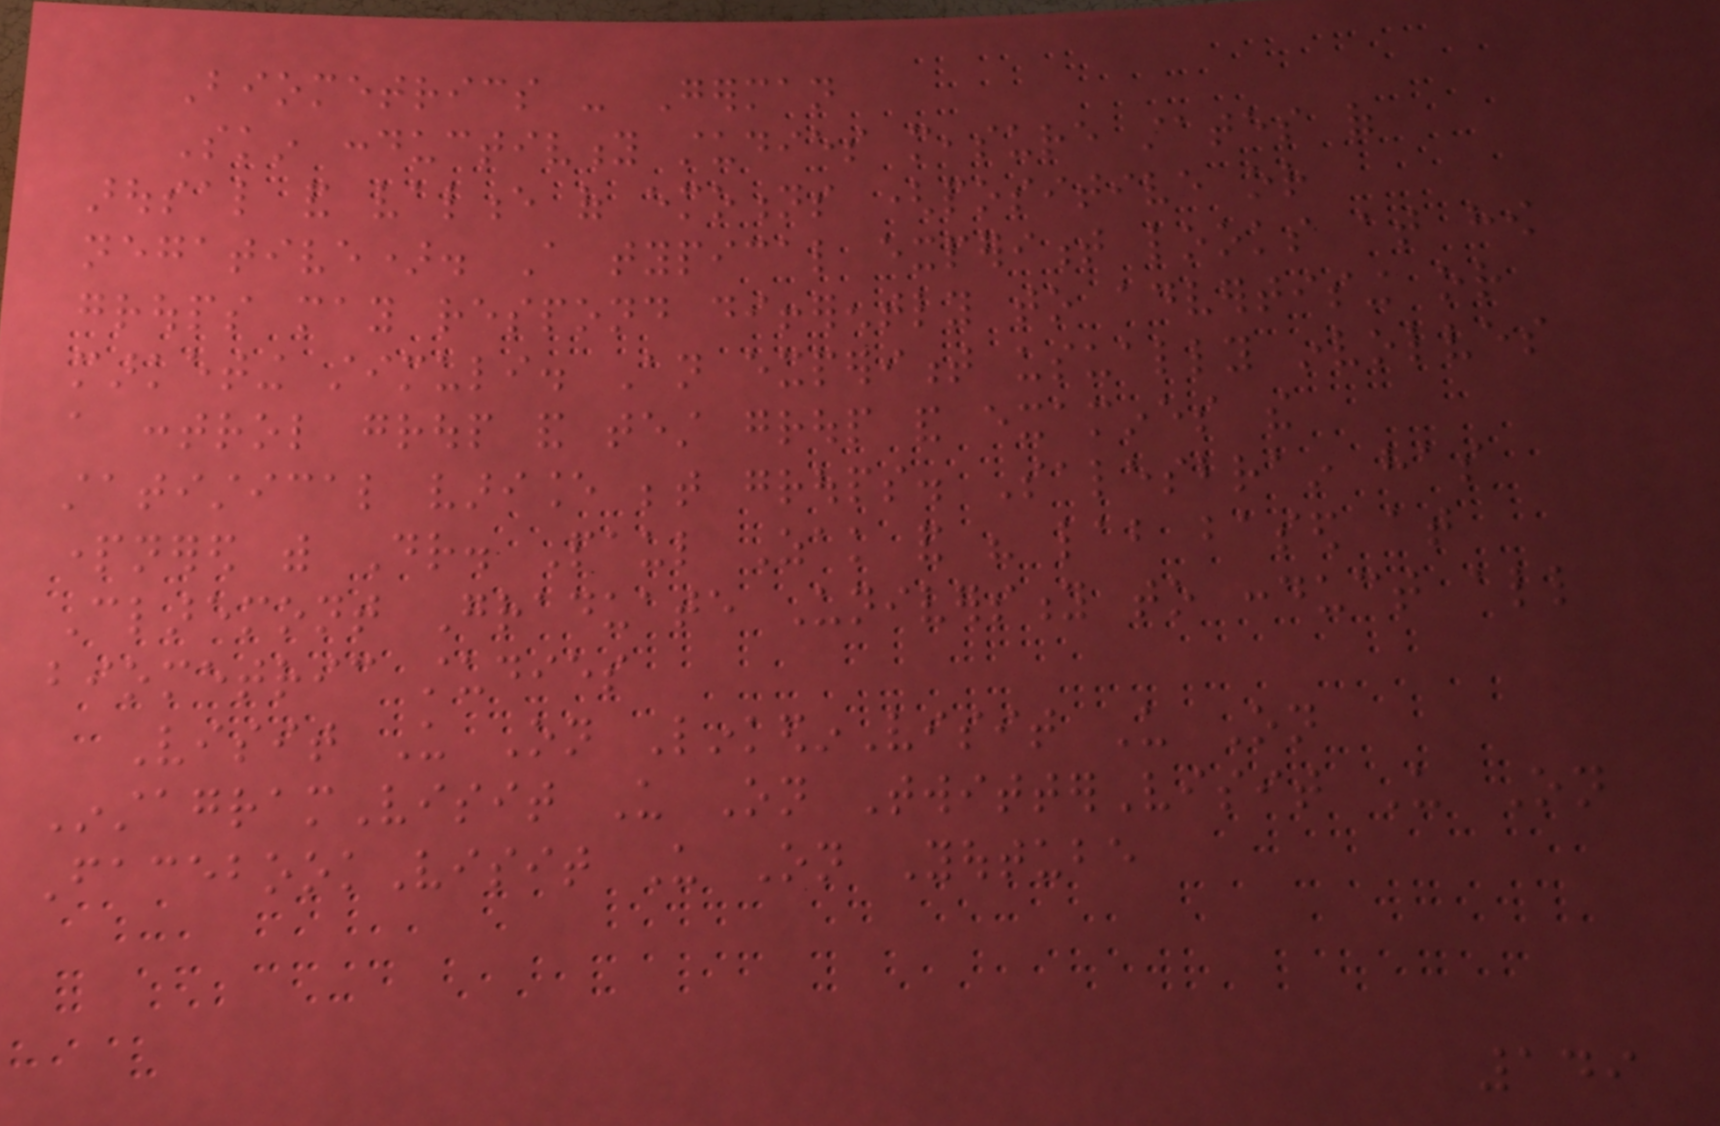Biometrics - German
Skin conductivity studies measure states of
arousal and valence of emotions (positive or
negative). A typical experiment looks at how
groups may respond differently to advertising or
marketing stimuli. An experiment usually involves
a control group and test group and examines the
statistical variance between groups. Salesbrain has
partnered with Dr. Paul Zak and his lab based at
Claremont Graduate University to conduct all
biometric studies
Visit Us On LinkedinVisit Us On
InstagramVisit Us On TwitterVisit Us On
FacebookVisit Us On Youtube
149
